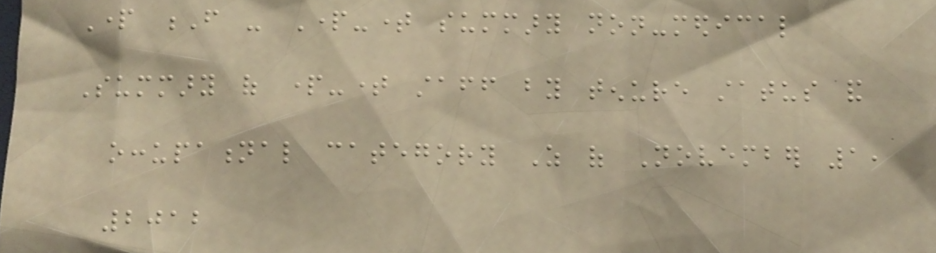Part F - Part-time summary non-medical
Summary of part-time staff by tenure status and
occupational category As of November 1,
2012
